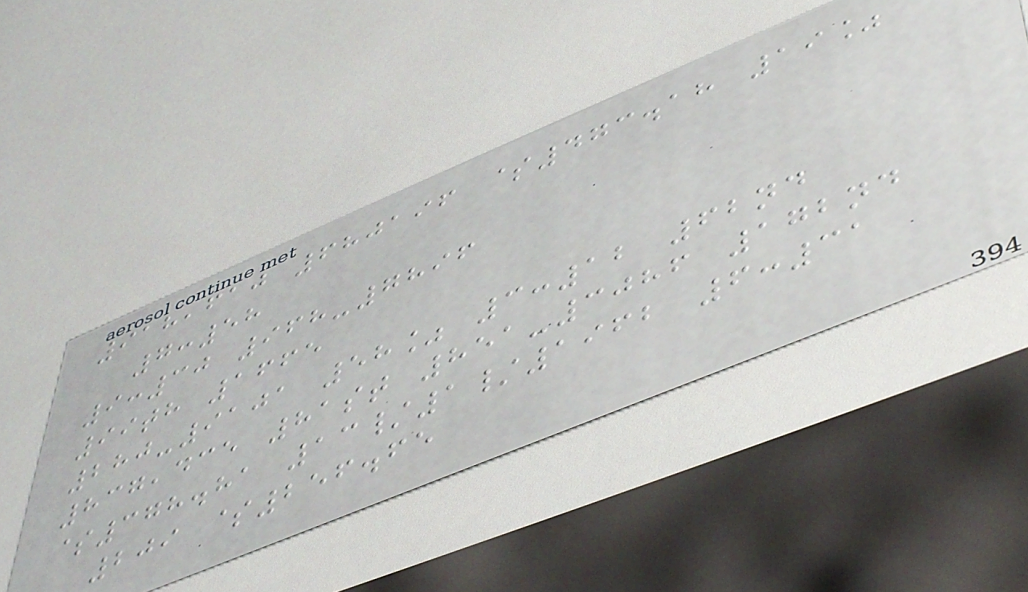918,610 680196 $473.18 19%
7:58
9:30 968-7896
99th 1665
280-9101 58% 3:12 62nd
837,435 81st 851-3086 172nd
$378.81 13/1/1962 6:31
209 $256.65
